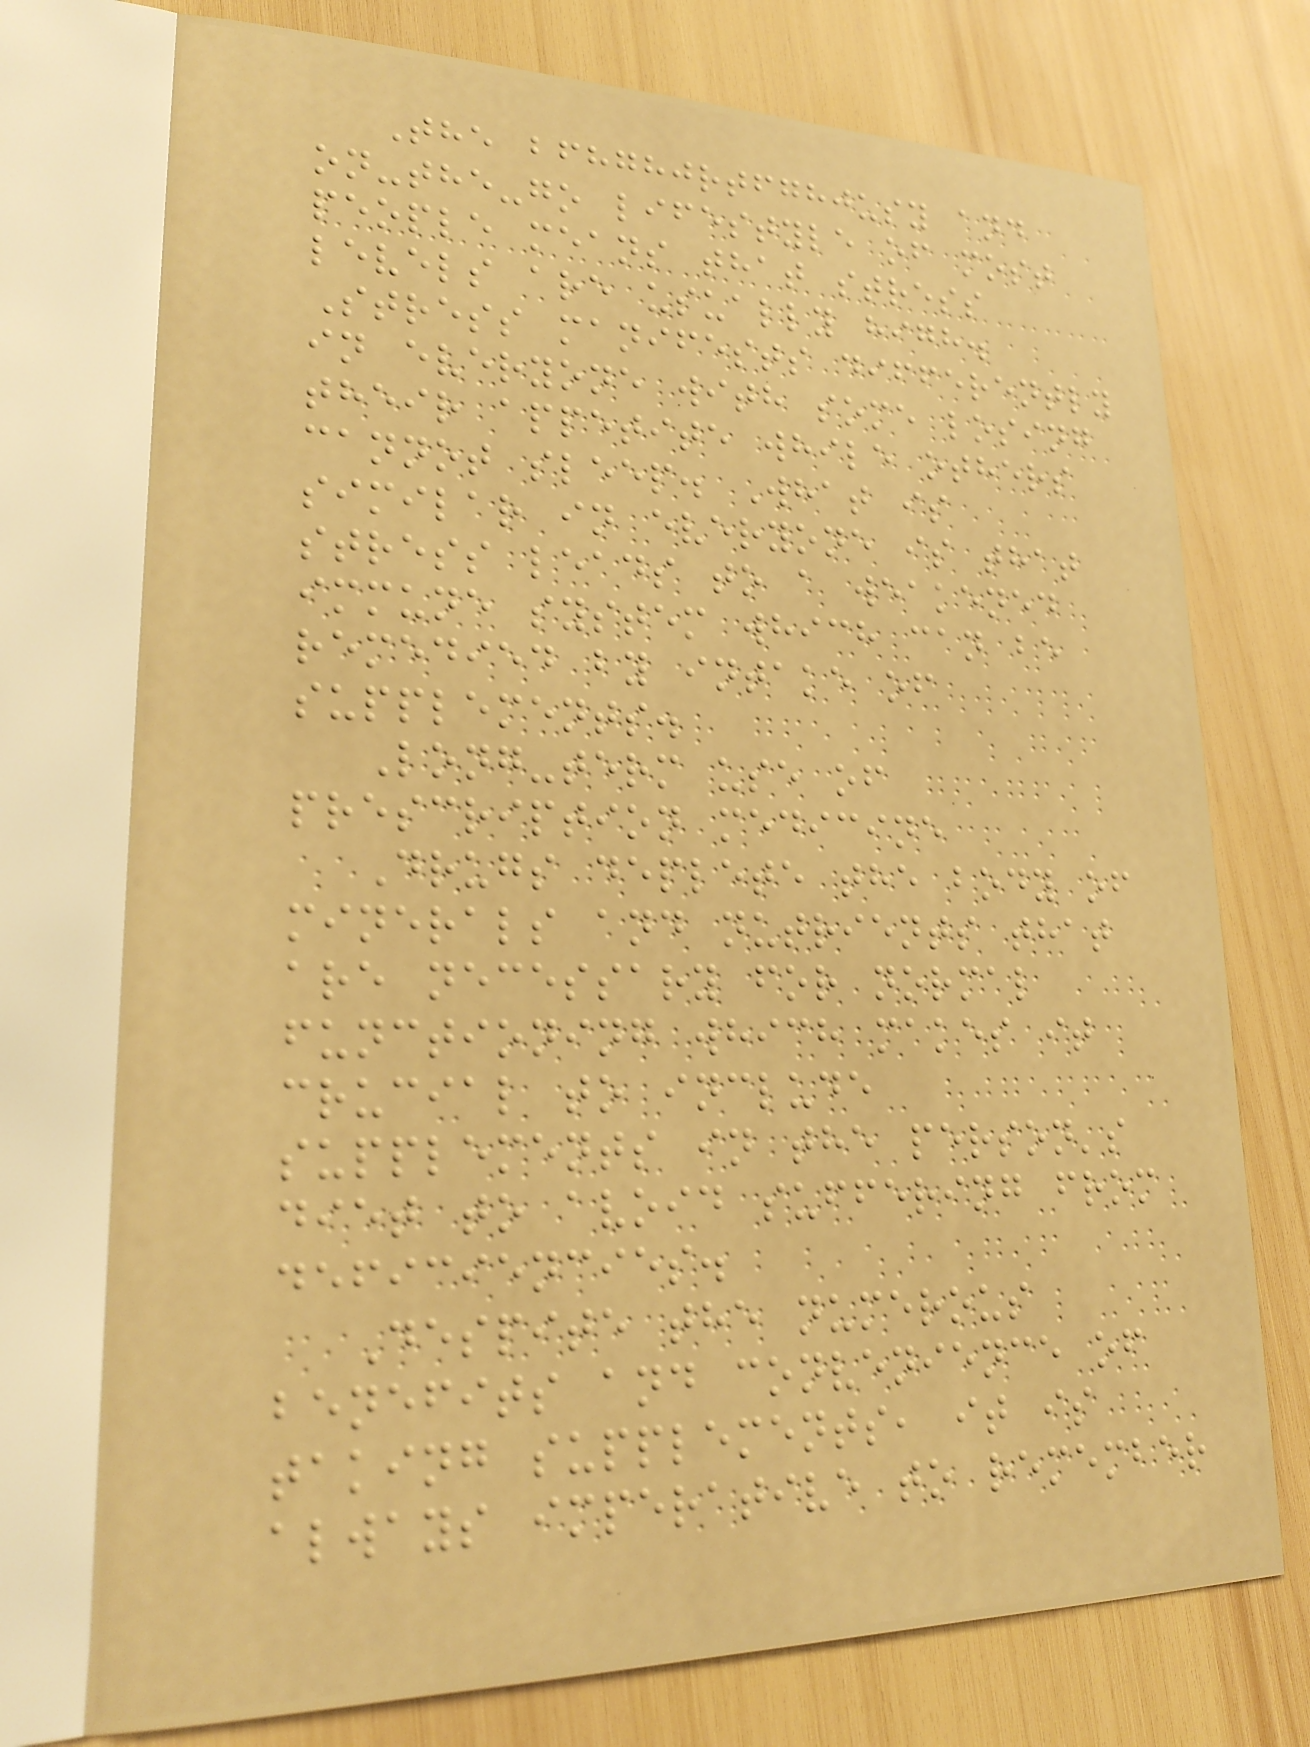The bfhghjrtfghjusy and
on-the-go lifestyle of most
people means that stress
levels are usually high.
Stress manifests differently
in everyone with some losing
their appetite while others
cannot sleep. What is
similar in everyone is that
stress leads to a weakened
immune system which can be
remedied by intake of
supplements.
Long-term use of
prescription medicine
Drugs deplete the body of
minerals and nutrients that
are necessary for normal
functioning which makes it
crucial to include
supplements in the person's
diet to avoid suffering from
deficiencies.
Despite the numerous
benefits and convenience of
taking supplements, it is
always imperative to remember
